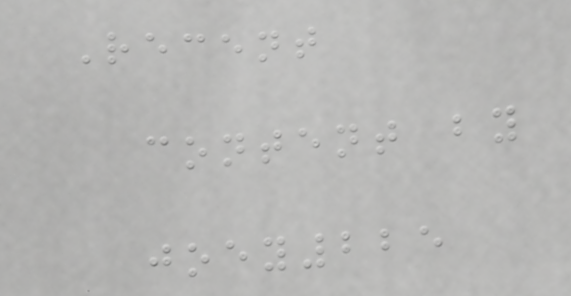Recent
content by
joey225
